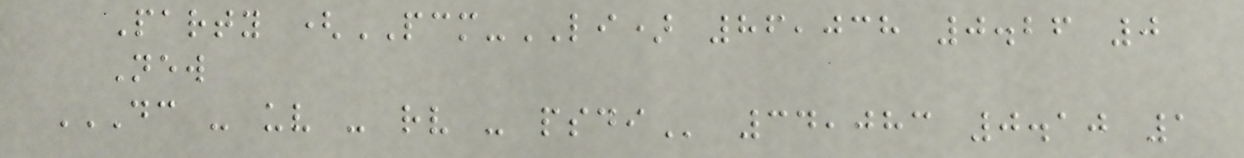Party (PCM-LI) 86,038 0.26 0
New
DC - UV - RV - PSDI 34,083 0.10 1
